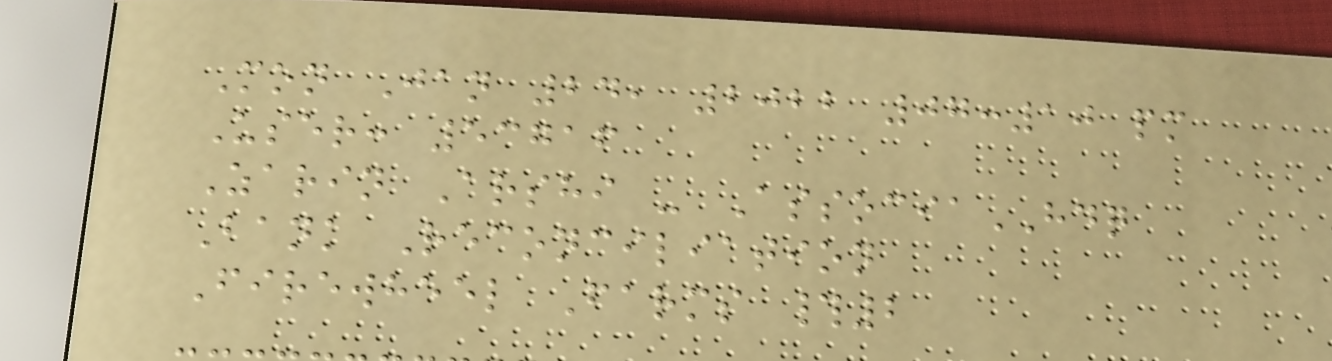Mon Jan 24, 2022 07:10 pm
User: 53716
Zarin Arshi - AssociaHDQ
Bank Reconciliation
Firewheel Farms #2
